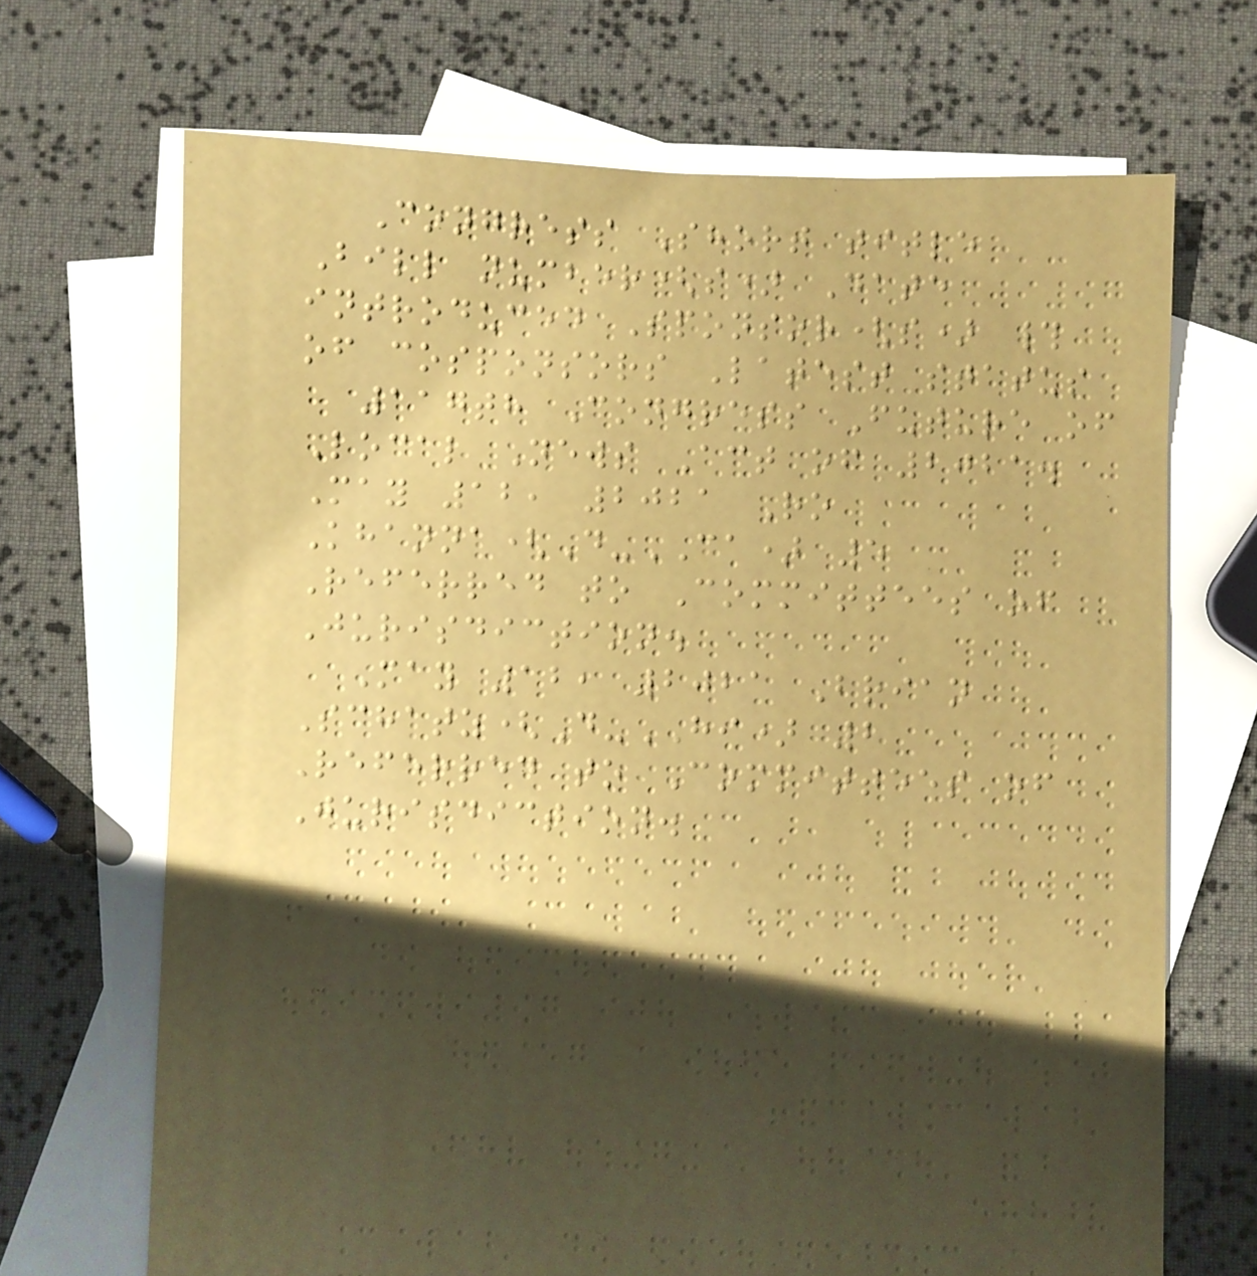Congress Short title
Bill number(s) Date
introduced Sponsor(s) #
of cosponsors Latest status
117th Congress Future of
Local News Act of 2021.
May 12, 2021 Ro
Khanna(D-CA) 5
Referred to Committees of
Jurisdiction.
May 12, 2021 Brian
Schatz(D-HI) 2
Referred to Committees of
Jurisdiction.
